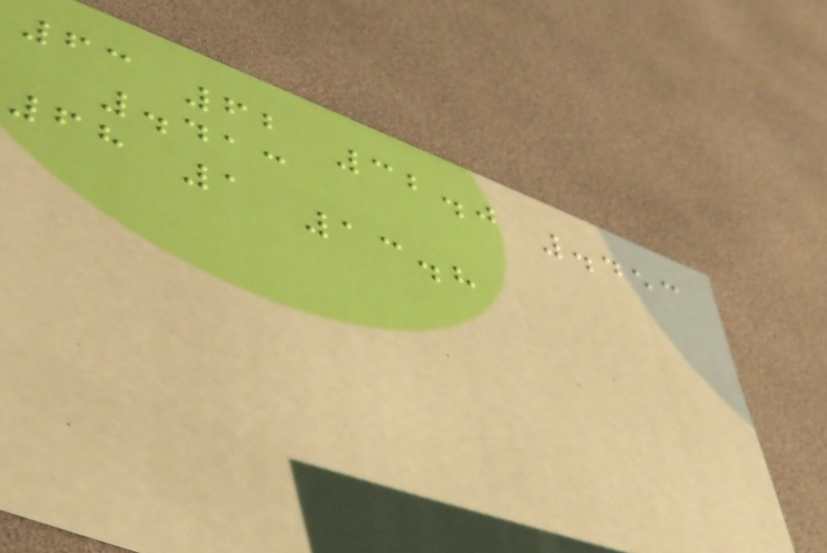63 62 32.0 .453
.413
68 1 13.8
